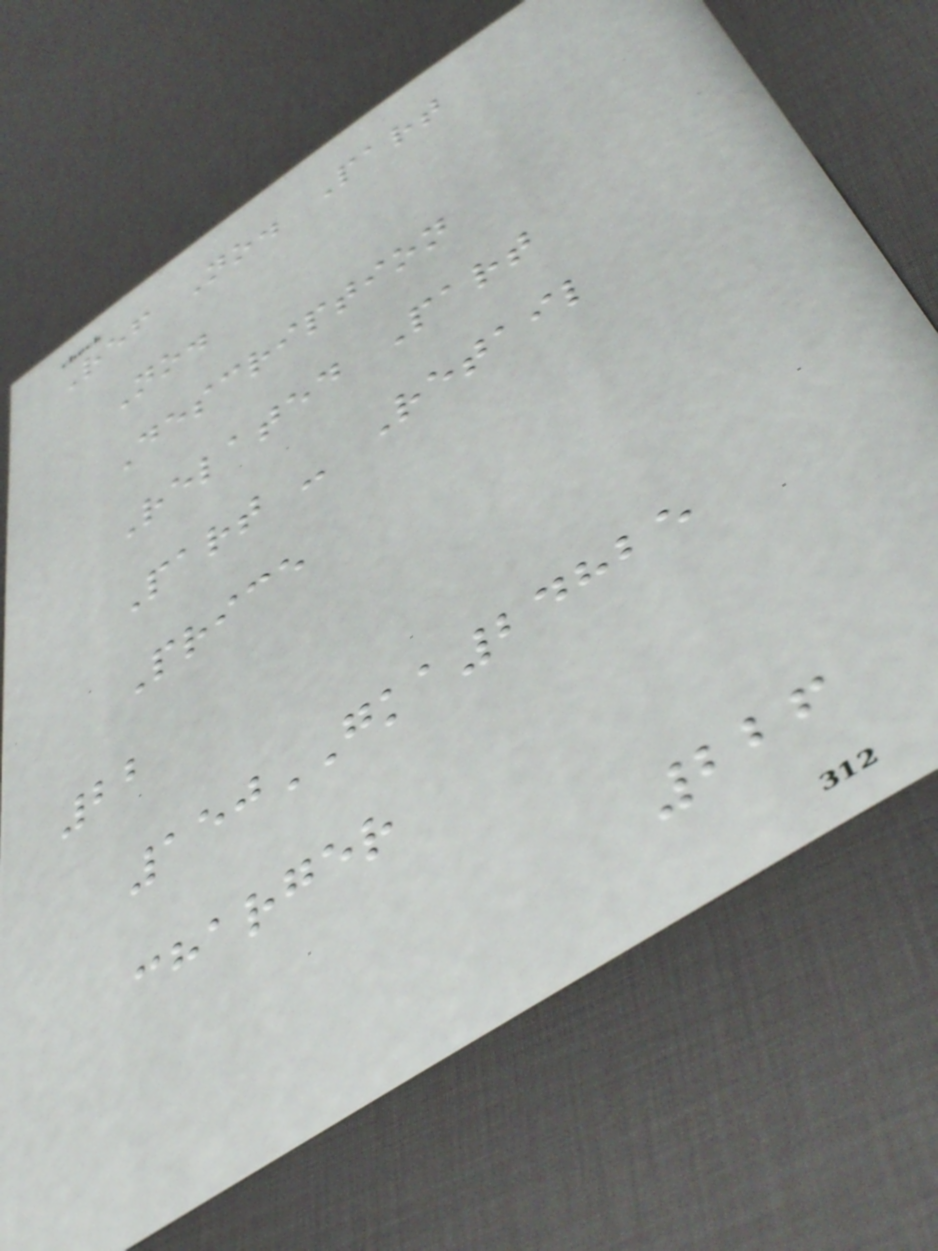Ref No. Part
No.
Description
Related Part
Part - Retail
Price
22
150GKA24825
charger
226
